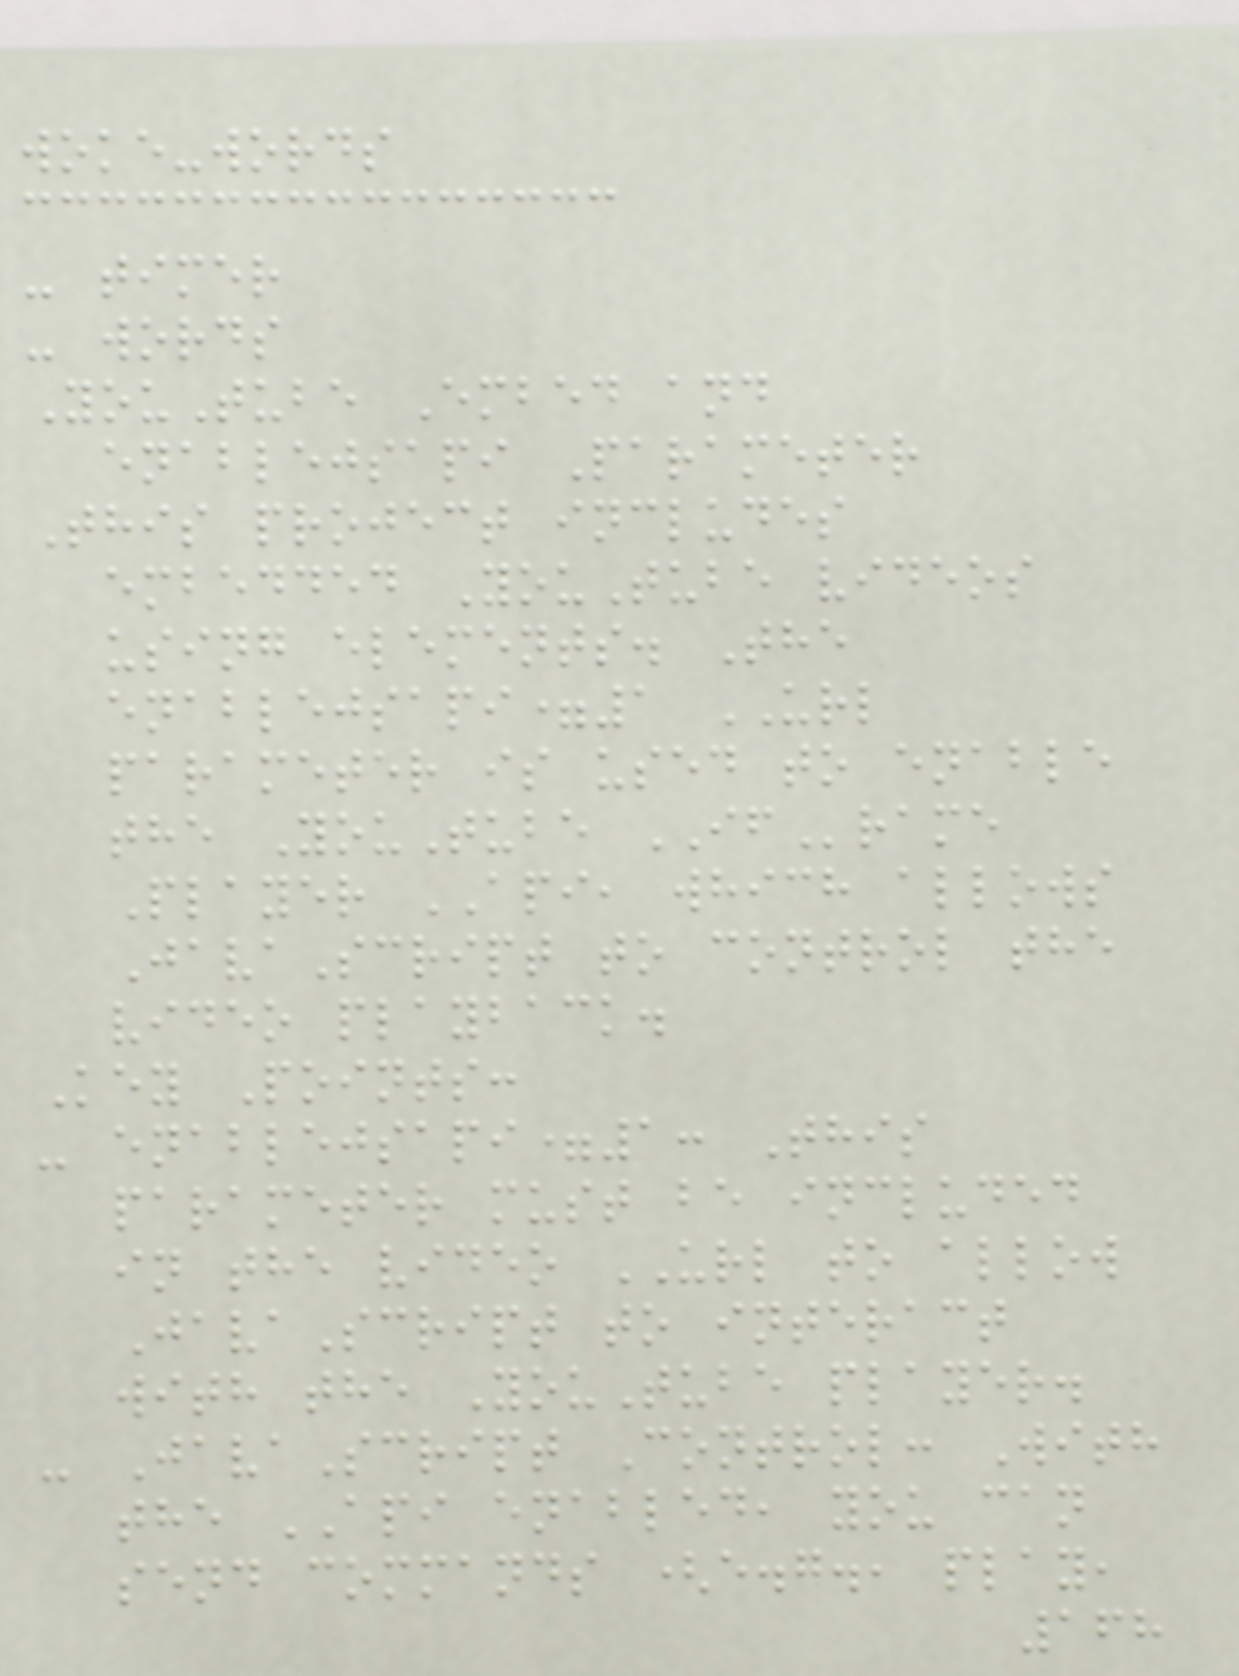woke-words
- timer
- words
YouTube Embed and
enablejsapi Parameter
This project includes
embedded YouTube videos
using elements. The
enablejsapi=1 URL
parameter is used to enable
the YouTube IFrame
Player API, which allows
JavaScript to control the
video playback.
Key Points:
- enablejsapi=1: This
parameter must be included
in the video URL to allow
JavaScript to interact
with the YouTube player.
- JavaScript Control: With
the API enabled, you can
send commands (e.g., play,
168
